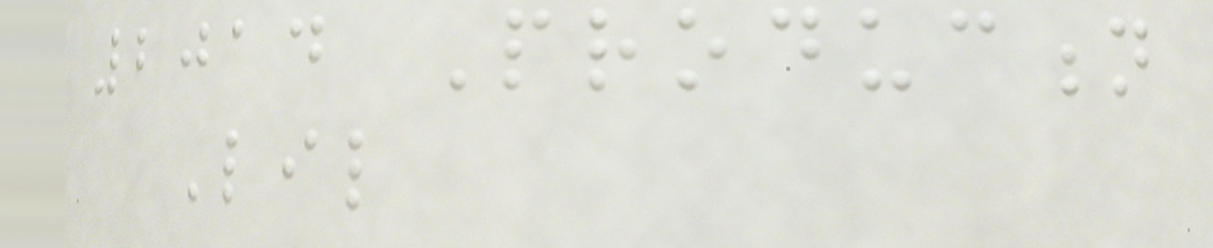2014 Production
Lil
